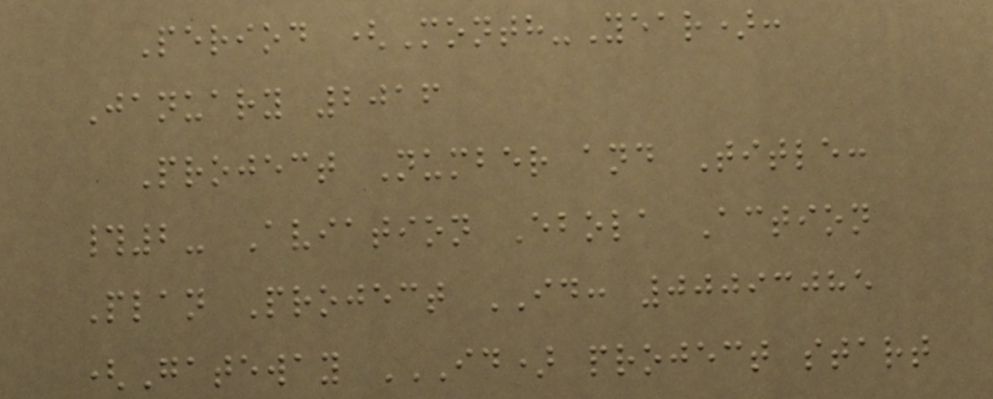Period (Month-Year):
January 2016
Project Number and Title:
#2- Aviation Ebola Action
Plan Project ID: 00093085
(Gateway ID) PROJECT START
